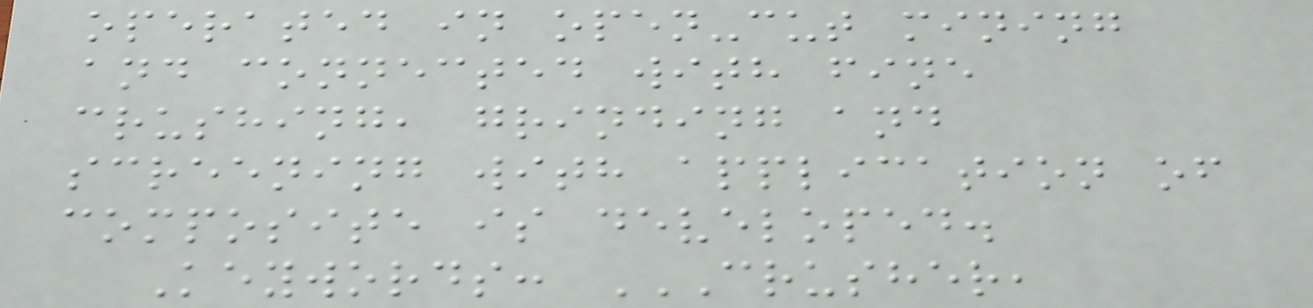operated in open-cut mining
and connected with fine
crushing, grinding and
screening with application of
composite is developed.
Keywords: CRUSHER,
